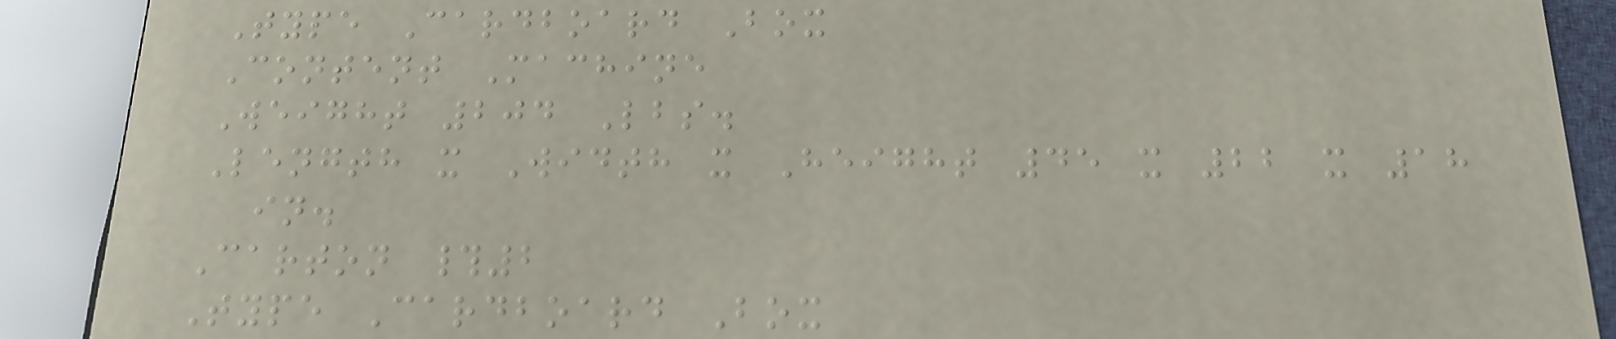Type Cardboard Box
Content Machine
Weight 204 Lbs.
Length x Width x Height 45 x 22 x 18
in.
Carton #2
Type Cardboard Box
